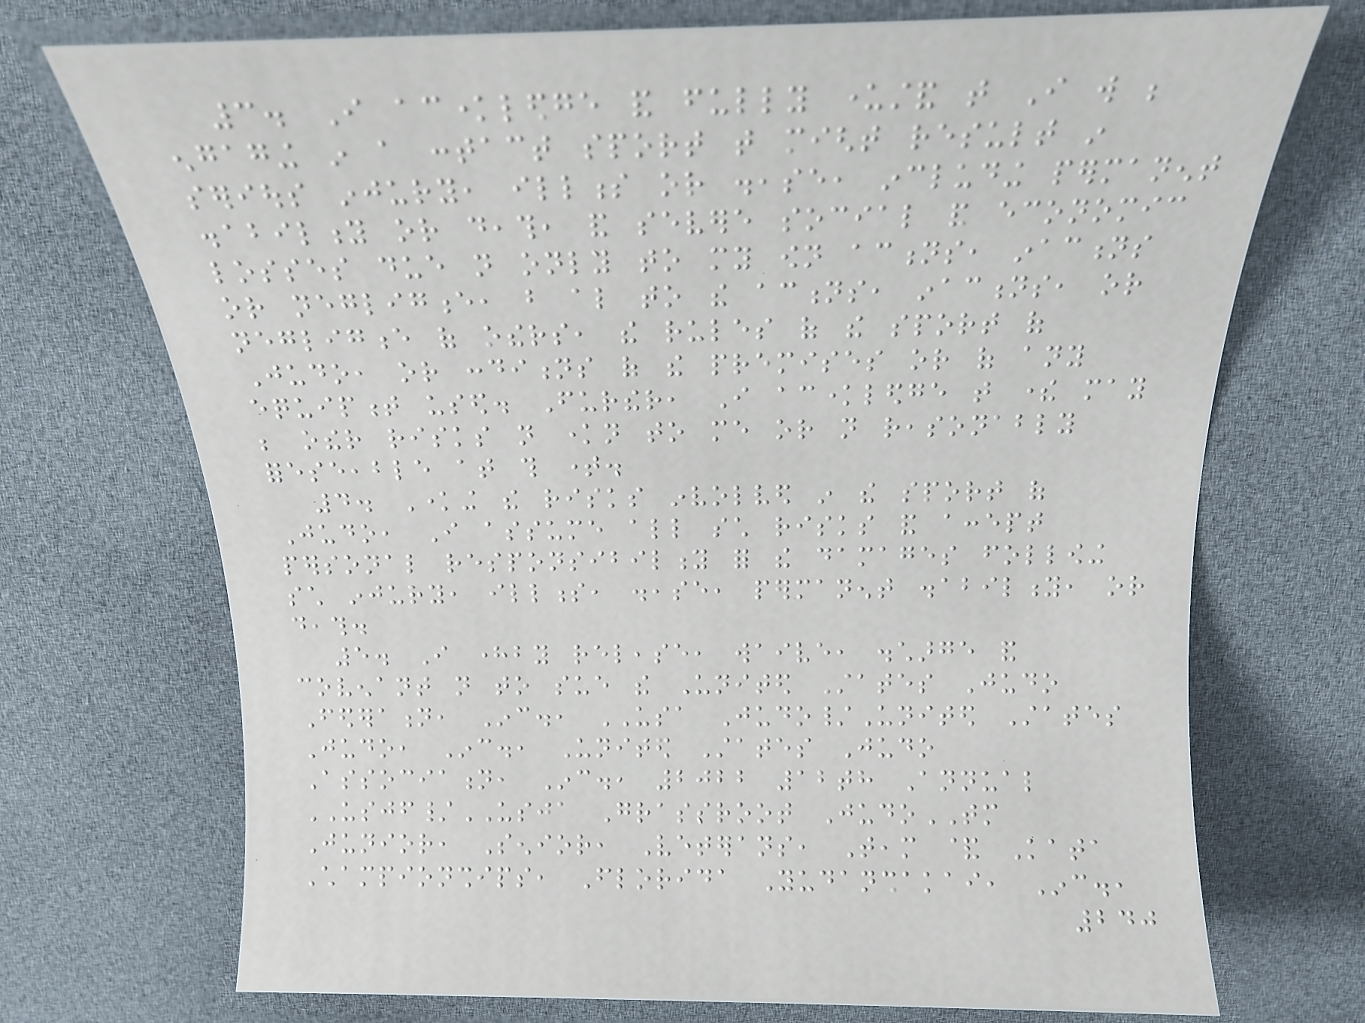3. I acknowledge and fully understand that I will be
engaging in a contact sport that might result in
serious injury, illness or disease, including permanent
disability or death, and severe social and economic
losses due not only to my own actions, inactions
or negligence, but also to the actions, inactions, or
negligence of others, the rules of the sport of
Judo, or conditions of the premises or of any
equipment used. Further, I acknowledge that there may
be other risks not known to me or not reasonably
foreseeable at this time.
4. Knowing the risks involved in the sport of
Judo, I assume all such risks and accept
personal responsibility for the damages following
such injury, illness, disease, permanent disability, or
death.
5. I hereby release, waive, discharge and
covenant not to sue the United States Judo
Federation, Inc., USA Judo/United States
Judo, Inc., United States Judo
Association, Inc., 2022 12th Annual
USJF/USJA Grassroot JudoTM
Junior, Senior, Veterans, Team & Kata
Championships, Florida Yudanshakai, Inc.,
240
